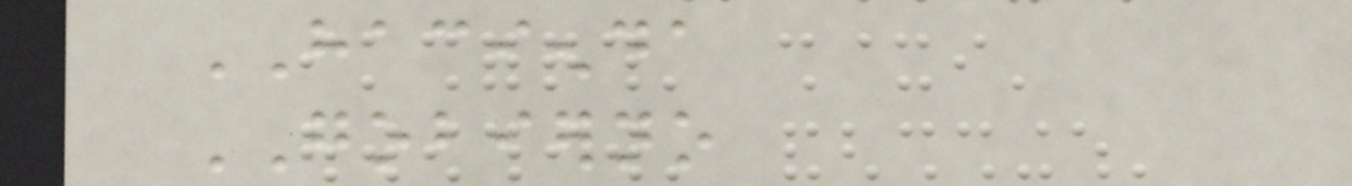HACIENDA
GOBIERNO
